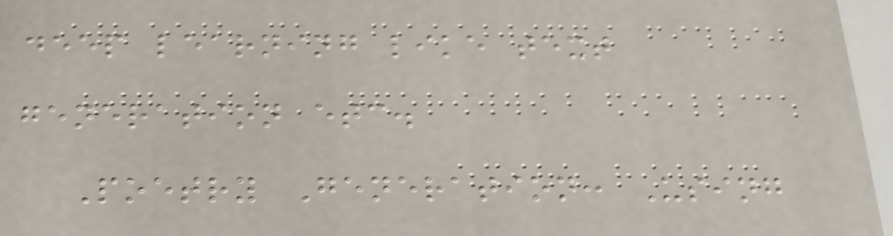deep learning like text
generation etc.
Poetry Generation: Using
